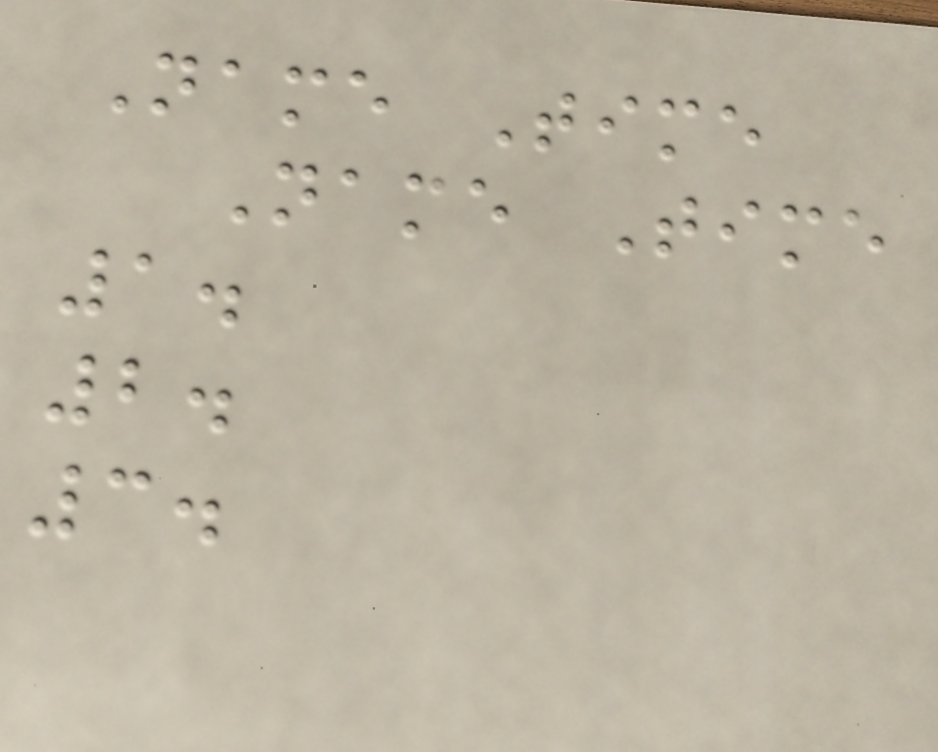Name Time
Name Time
1.
2.
3.
